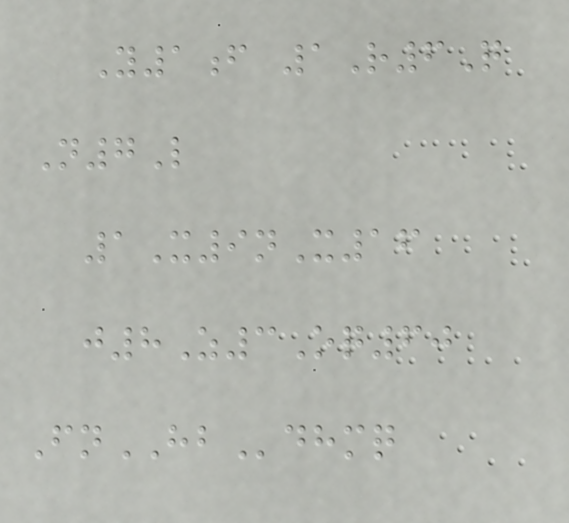Y1f 1R6Q
N7L
1X9nX16
j8Z3Oq60
FnHBdhmq
